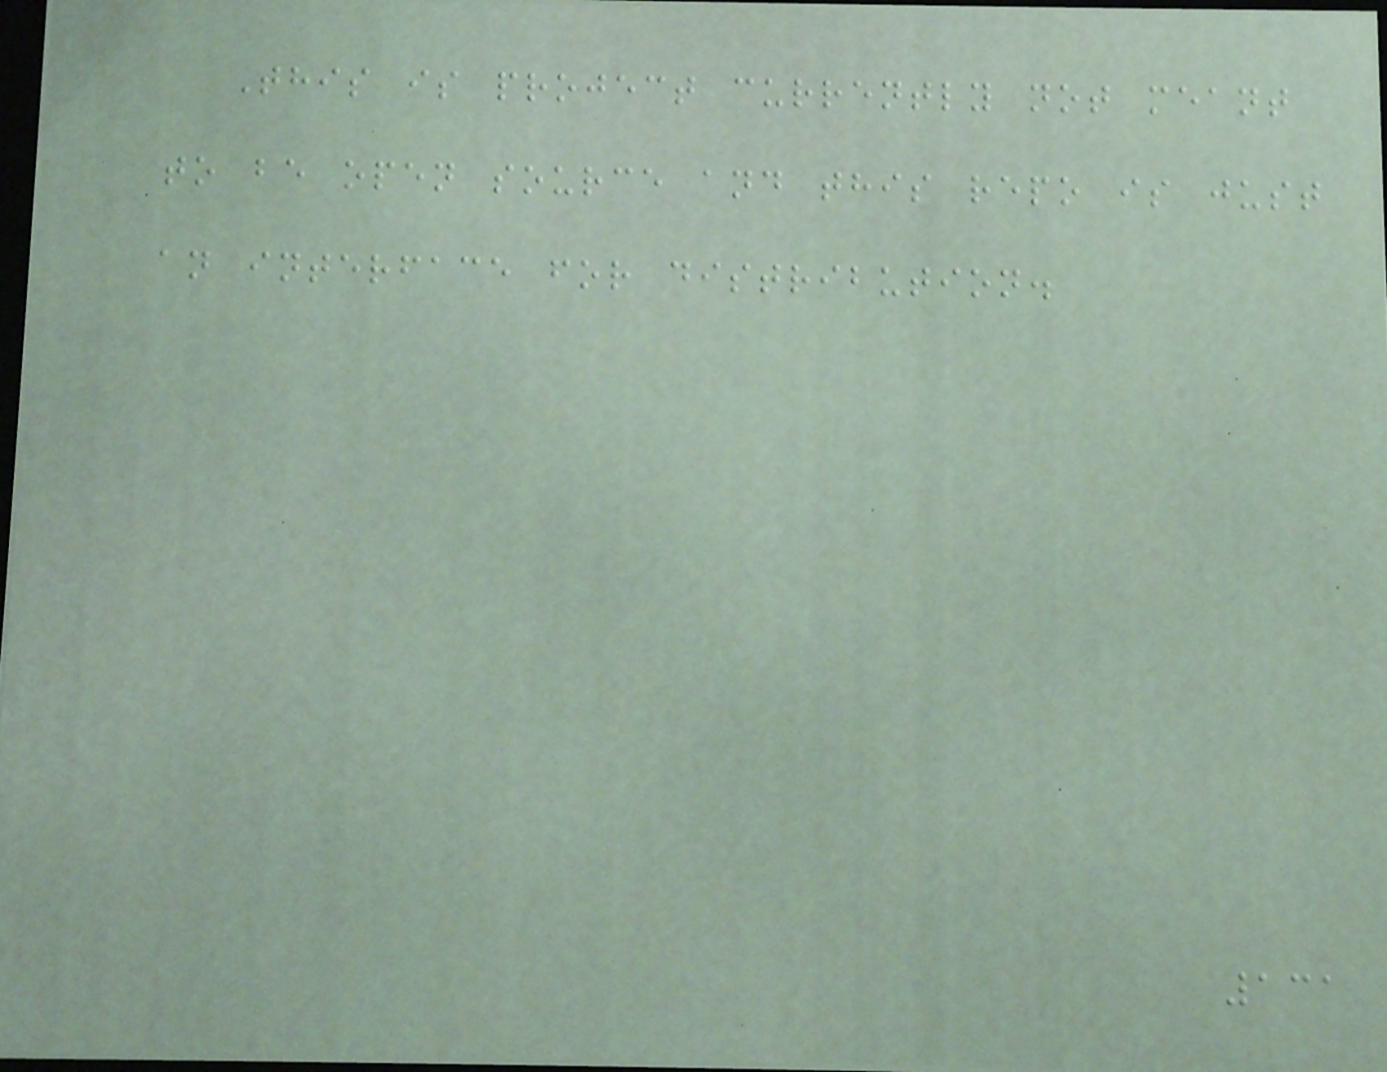This is project currently not meant
to be open source and this repo is just
an interface for distribution.
131
